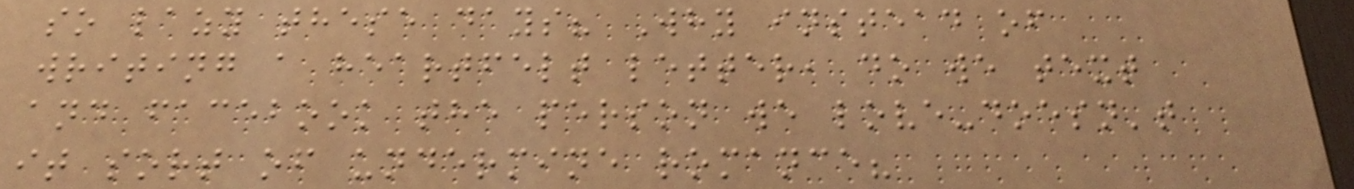so lazy these days? Why instead of
writing a heartfelt letter, do we text
and facebook the person we love-doesn't
it sort of undermine romance?
